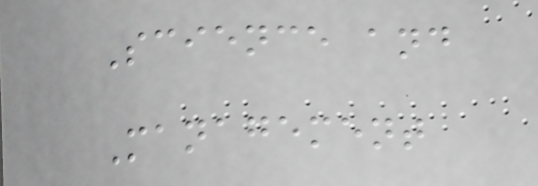Science and
Management
